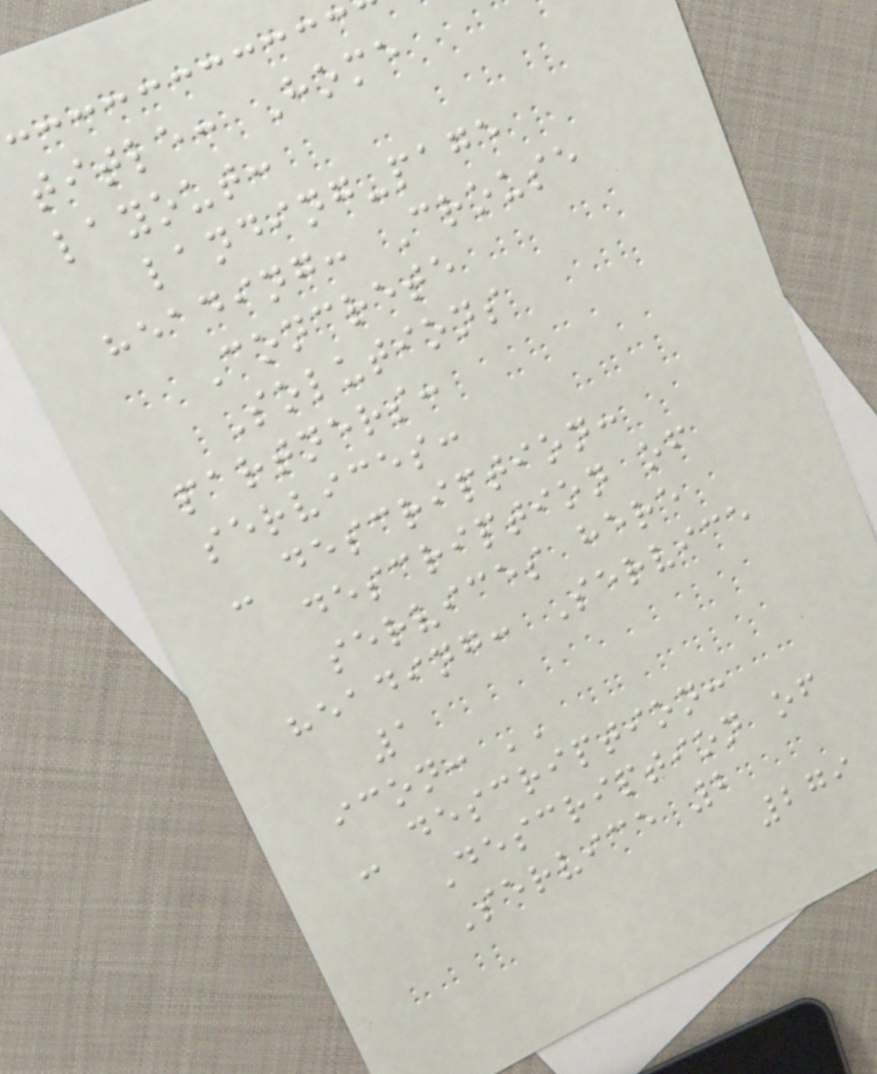title: Home
layout:
landing-page
heading: Crouse
Concrete
Solutions
partners:
services:
- description:
description of
services here
heading: Service
1
icon: ''
- description:
Description of
Service 2
279
